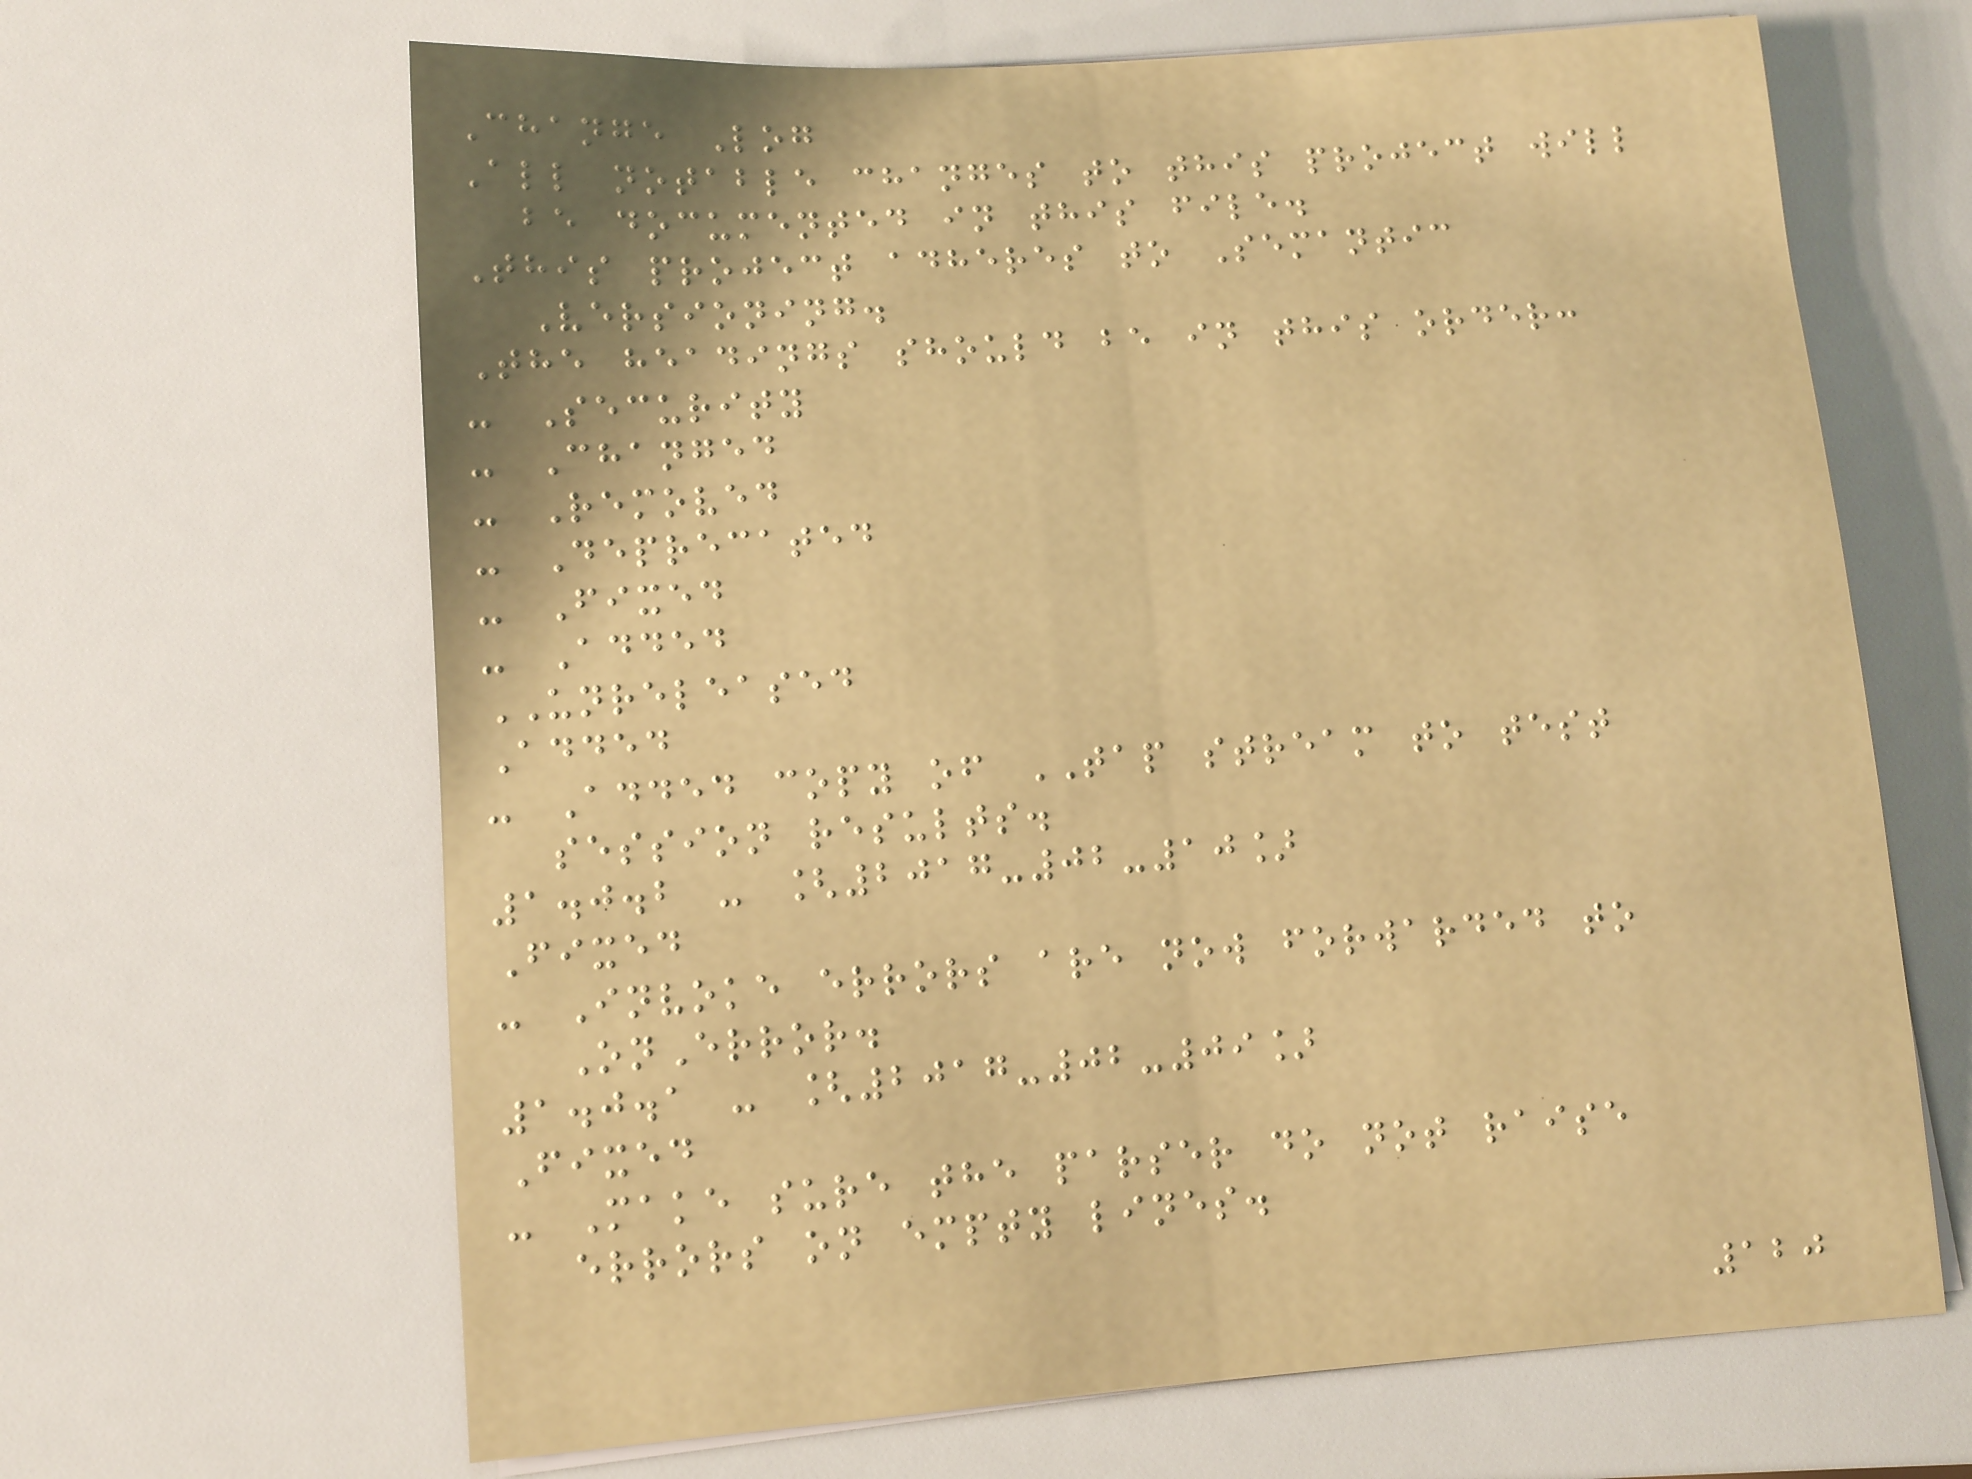Change Log
All notable changes to this project will
be documented in this file.
This project adheres to Semantic
Versioning.
The headings should be in this order:
- Security
- Changed
- Removed
- Deprecated
- Fixed
- Added
UNRELEASED
Added
- Added copy of TAP stream to test
session results.
1.0.2 - [2017-02-10]
Fixed
- Invoke errors are now forwarded to
OnError.
1.0.1 - [2017-02-09]
Fixed
- Make sure the parser do not raise
errors on empty lines.
120
